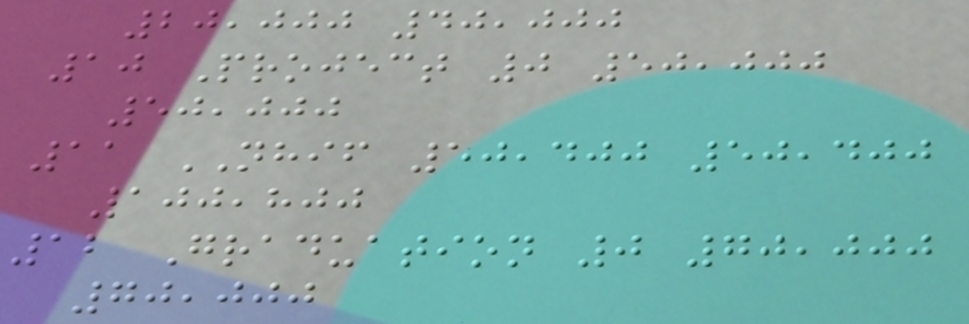20,000 40,000
10 Project 0 50,000
50,000
11 NHIF 50,400 50,400
100,800
12 Graduation 0 70,000
70,000
